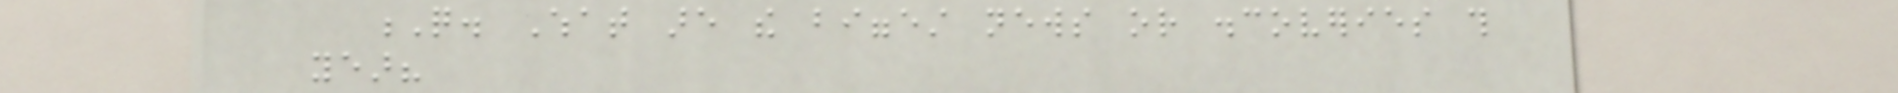Q. What are the biggest news or discoveries this
year?
